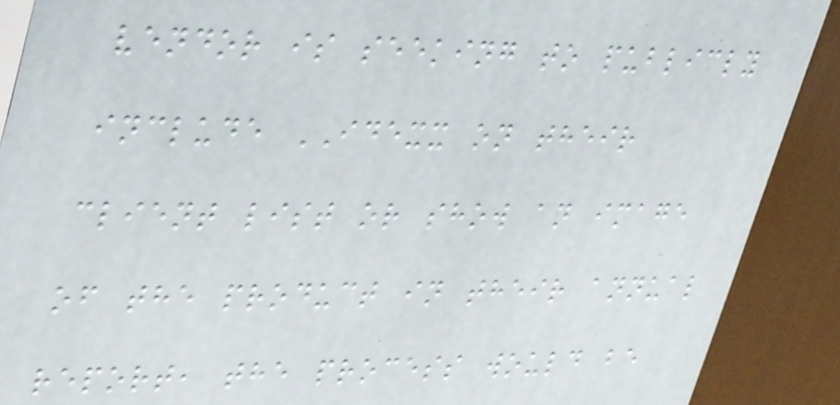vendor is seeking to publicly
include IDEXX on their
client list or show an image
of the product in their annual
report, the process would be
